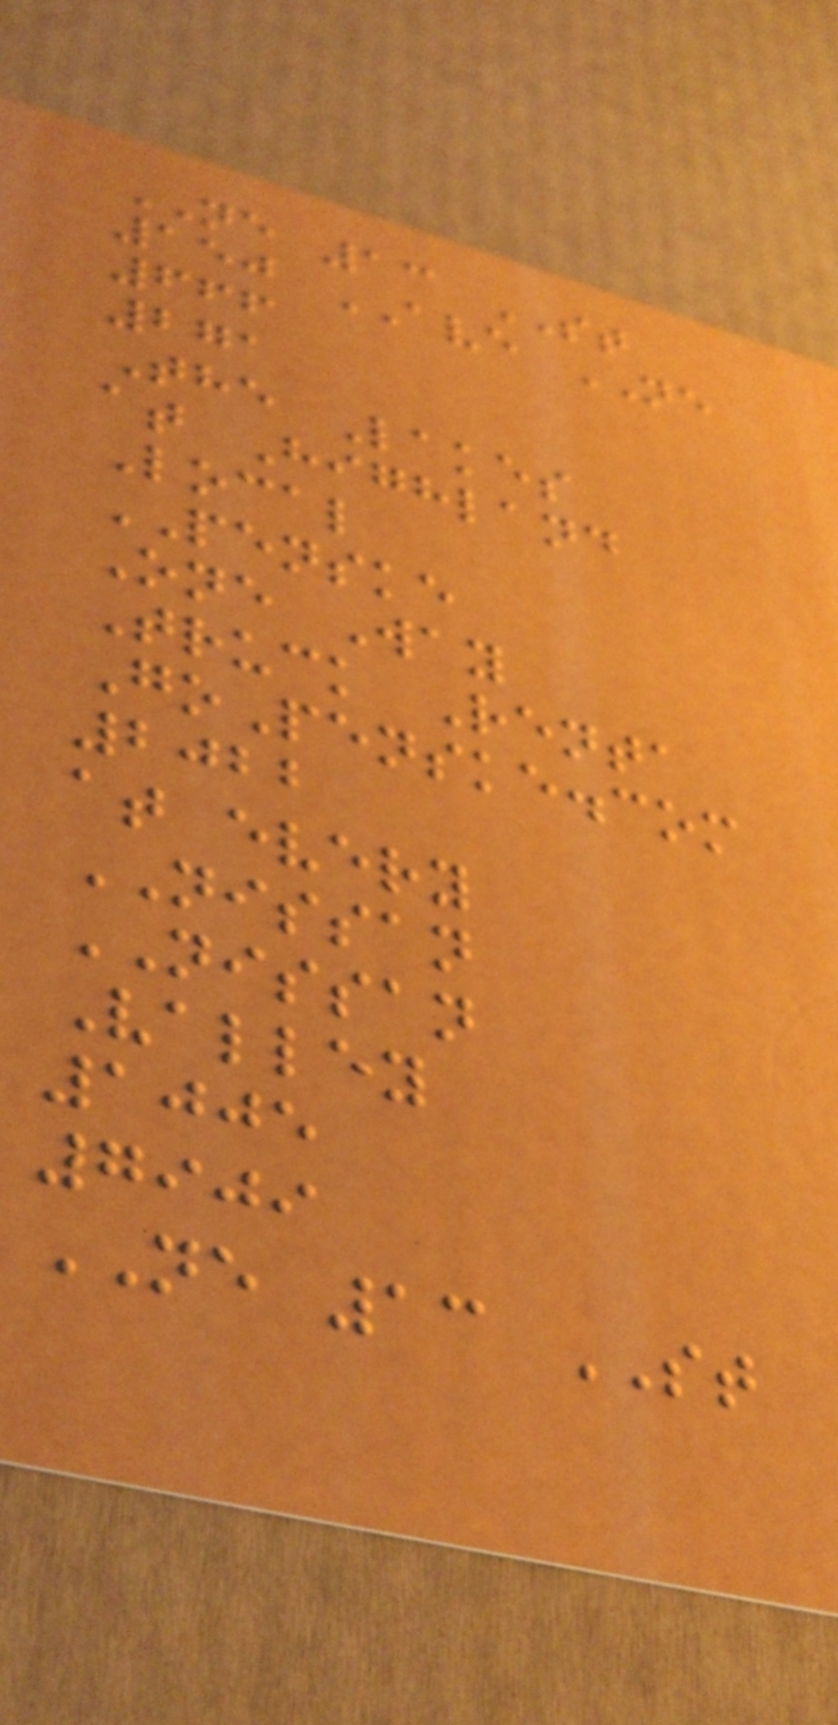NE 13 ST
150 AVE NE
666
271
The Lakes
at Highland
Local
PENSKE
One Way
Truck Renta
GoPenske.com
2022
at every
NISSAN
NISSAN
Valley
1005
7909
NE 13 ST
